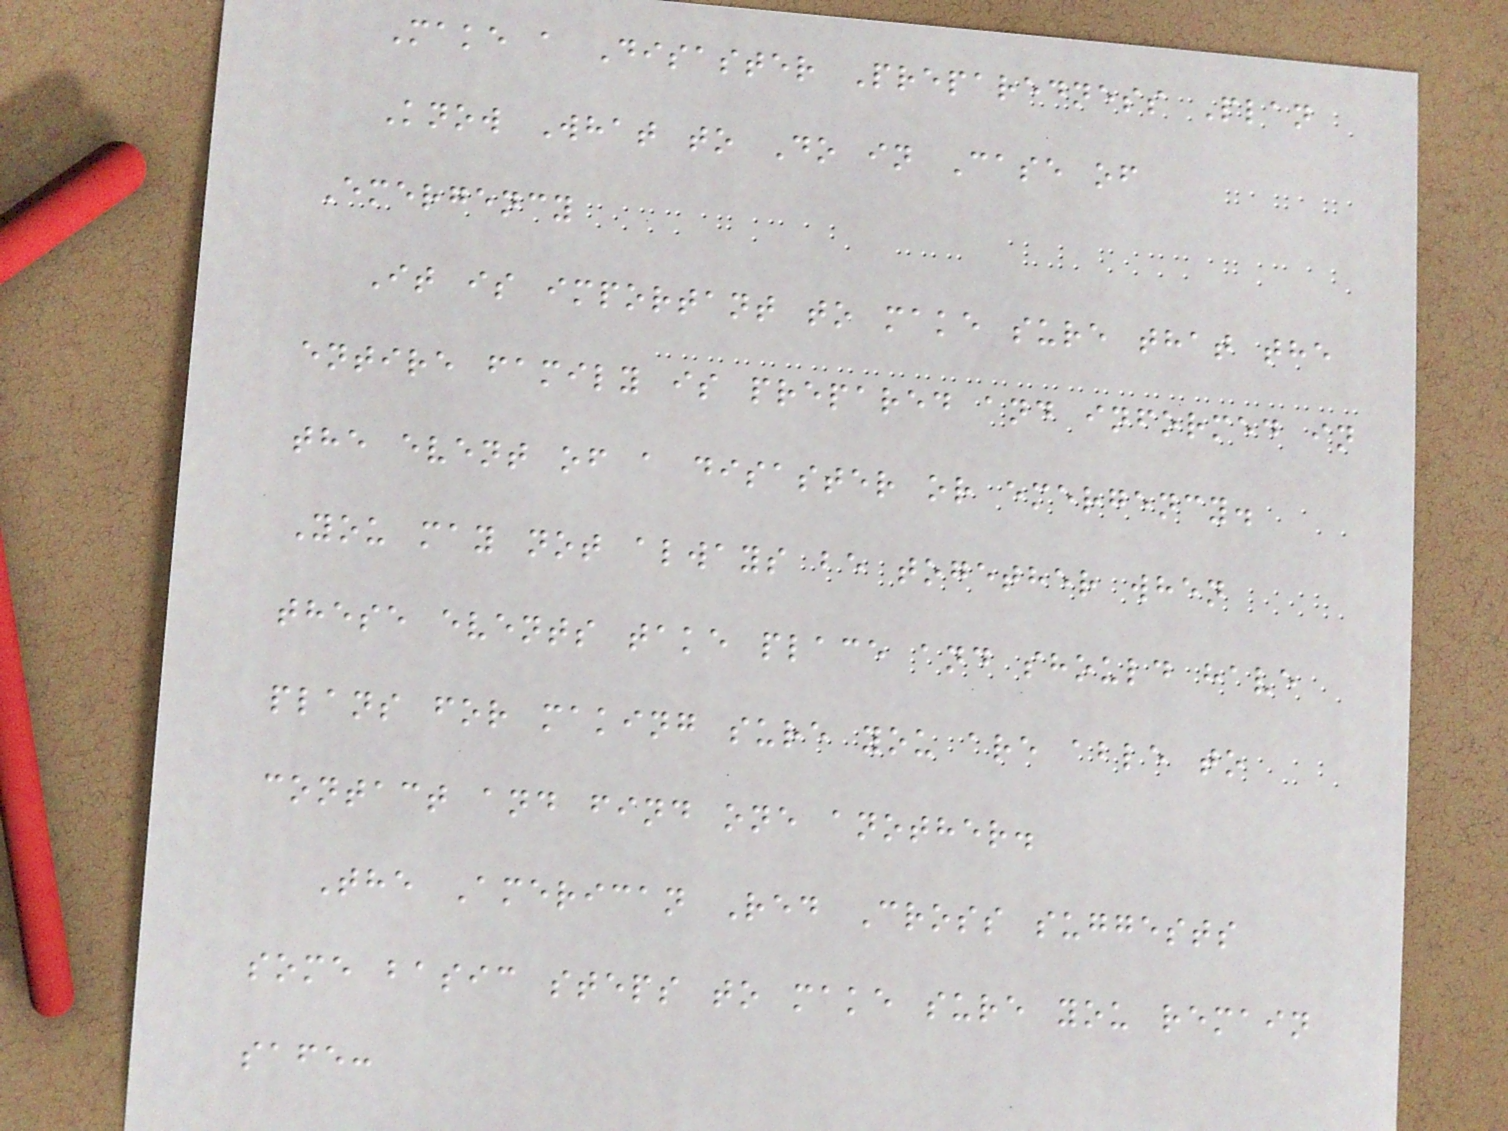Make a Disaster Preparedness Plan
Know What to Do in Case of
Emergency
It is important to make sure that the
entire family is prepared and informed in
the event of a disaster or emergency.
You may not always be together when
these events take place and should have
plans for making sure you are able to
contact and find one another.
The American Red Cross suggests
some basic steps to make sure you remain
safe:
